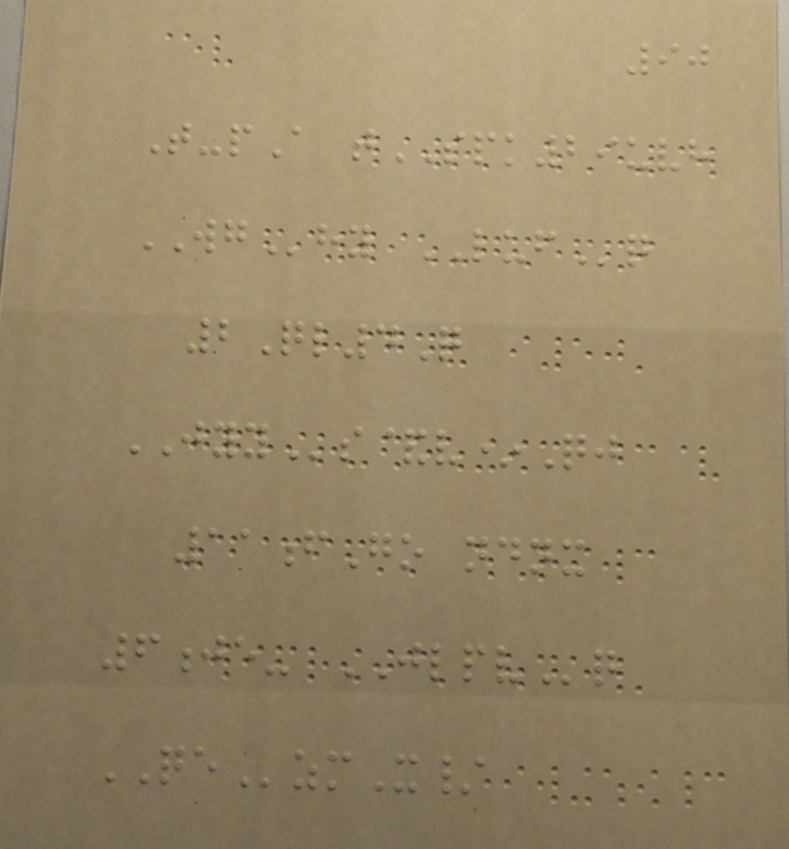90
T-pA tSPK29uvh
WGhy LUFq
2Ql4Q
JYYs&v*Qj
11fGo ndnx
6je- JLPVq
QEzmX/
